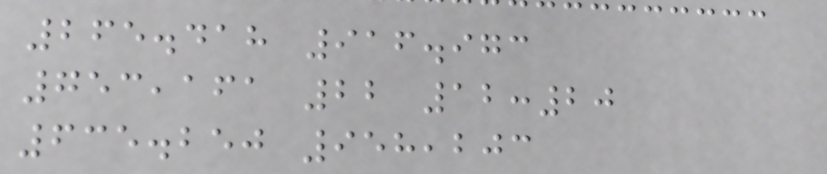265.418 916.973
753,161 22 12:20
635.250 958,203
